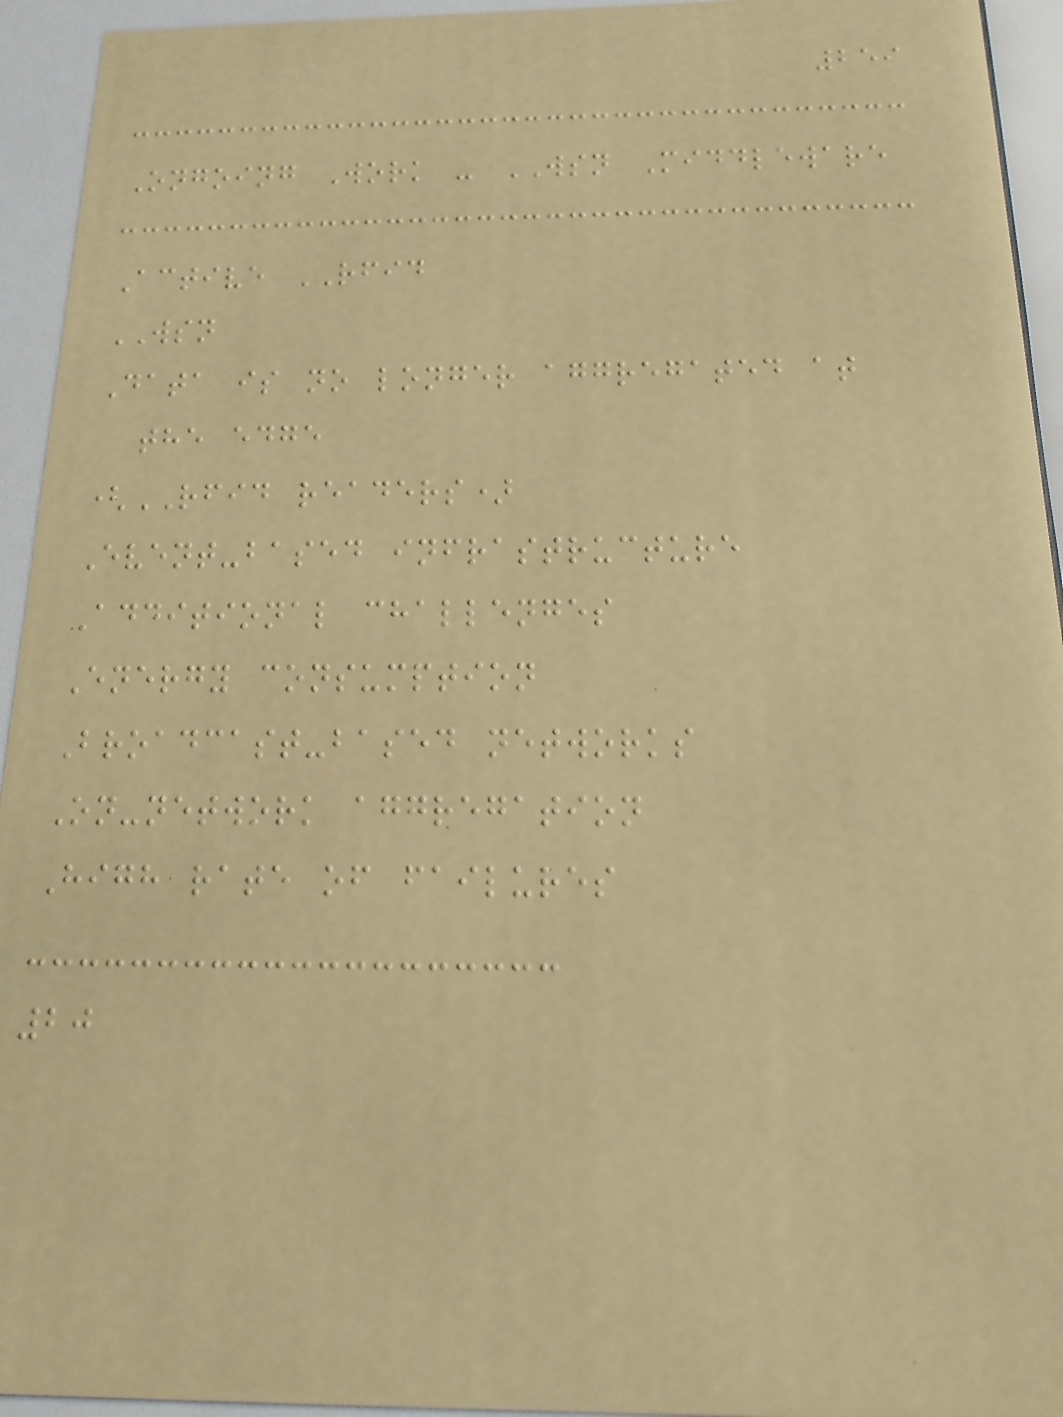259
Ongoing Work - WSN Middleware
Active RFID
WSN
Data is no longer aggregated at
the edge
(RFID readers)
Event-based infrastructure
Additional challenges
Energy consumption
Broadcast-based networks
On-network aggregation
High rate of failures
20
